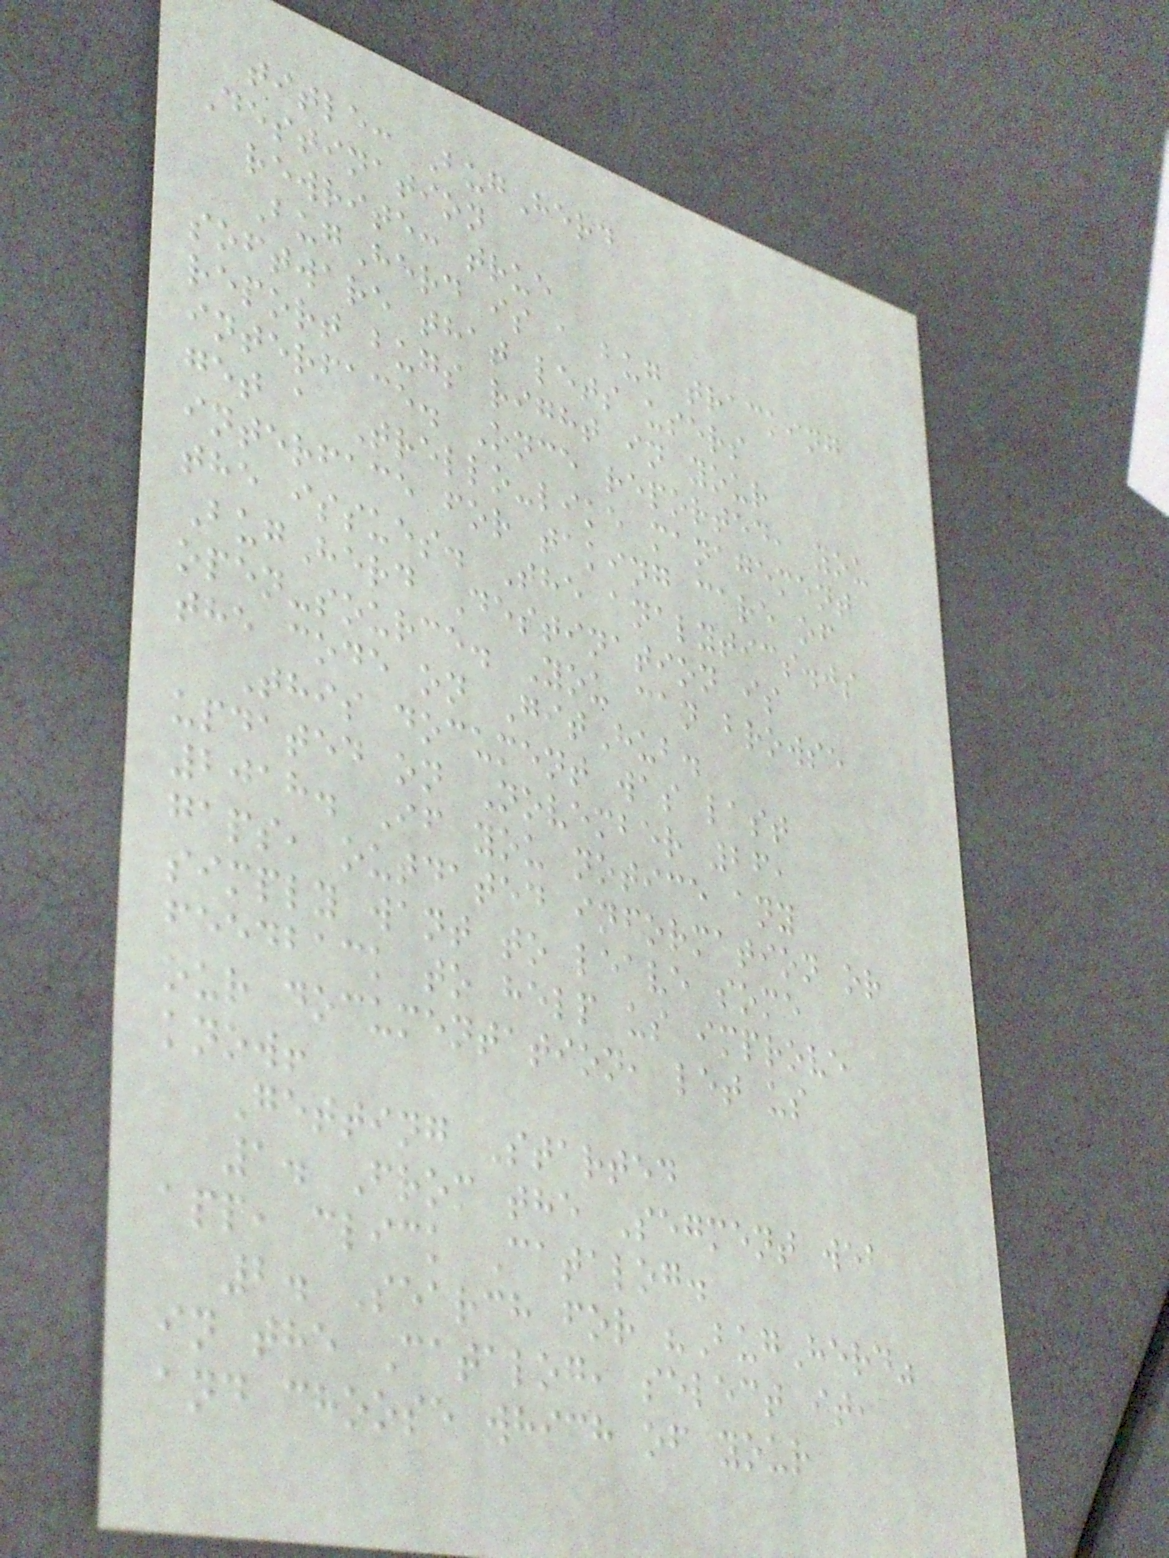title: BugHerd
Destination
rewrite: true
BugHerd is a bug tracking
software that lets users
report bugs right in your
interface. Once reported, you
get a Trello-like management
interface for taking care of
the issues. The analytics.js
BugHerd Destination is
open-source. You can browse
the code on GitHub.
This document was last
updated on November 26,
2018. If you notice any
gaps, outdated information or
simply want to leave some
feedback to help us improve
our documentation, let us
know!
Getting Started
1. From the Segment web
app, click Catalog.
2. Search for "BugHerd"
in the Catalog, select it,
and choose which of your
